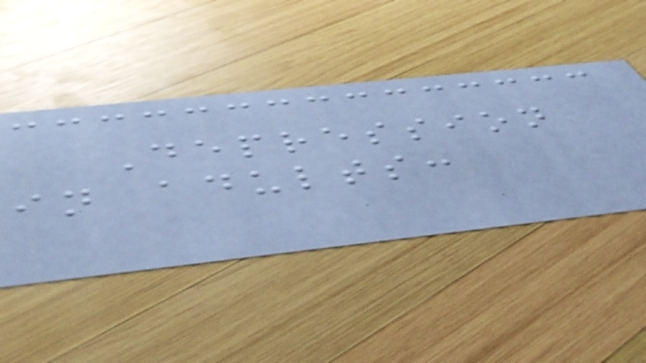Depression
in adults:
